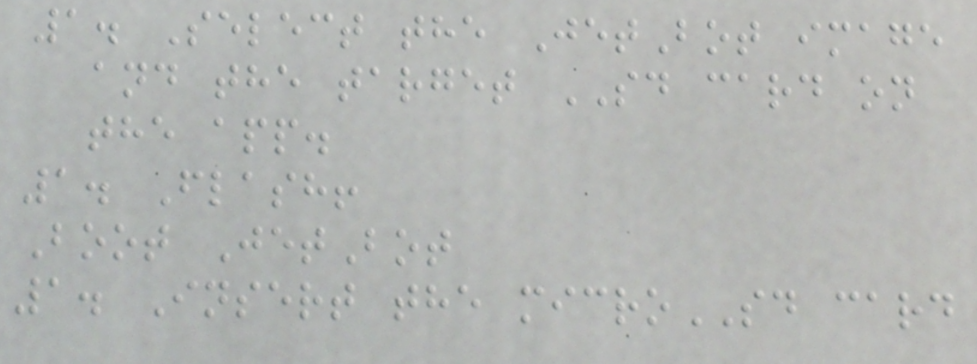1. Select the JetBot image
and the target SD card on
the app.
1. Flash!
Boot JetBot
1. Insert the microSD card
